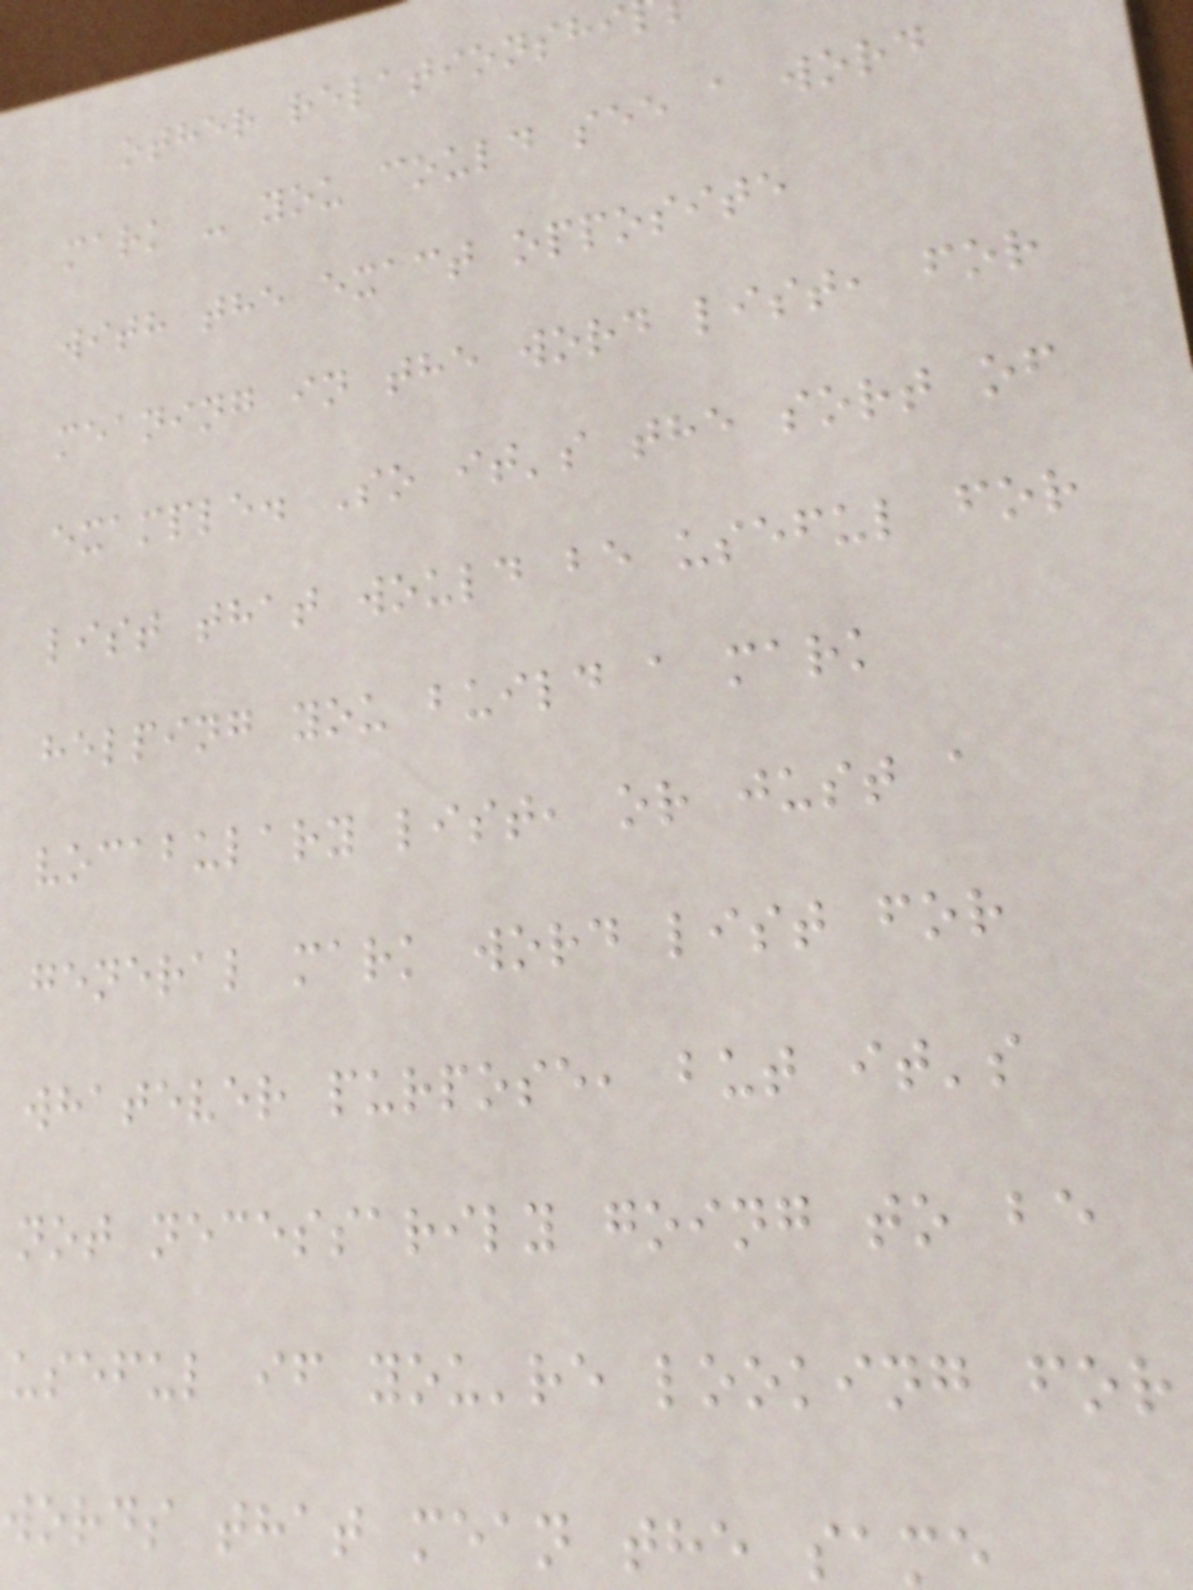other relationshi
mark - you could see a word
with the exact opposite
meaning in the word list, for
example. So it's the sort of
list that would be useful for
helping you build a mark
vocabulary list, or just a
general mark word list for
whatever purpose, but it's
not necessarily going to be
useful if you're looking for
words that mean the same
